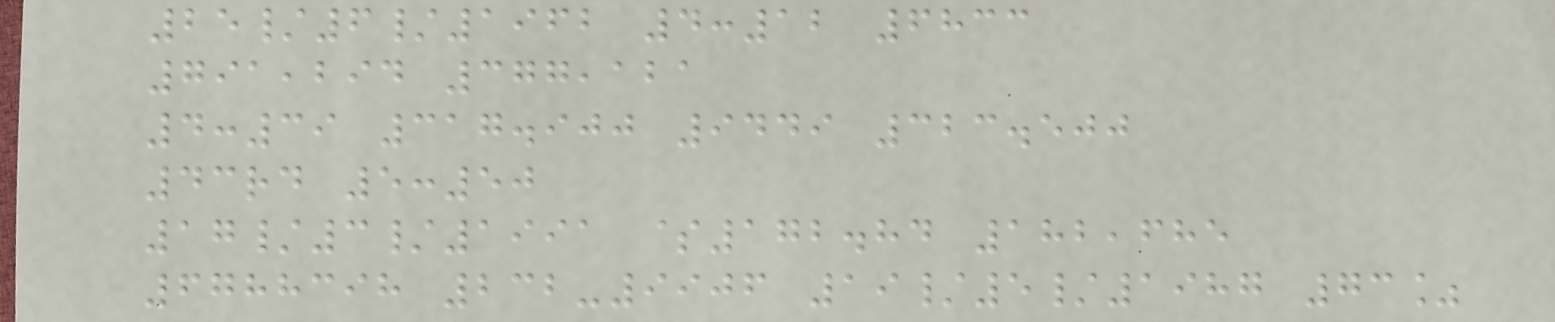25/6/1962 4:12 6833
791,294 377,121
4:39 317.900 9449 323.500
43rd 5:50
17/3/1991 $172.84 182,685
6788398 232-9906 19/5/1987 73%
